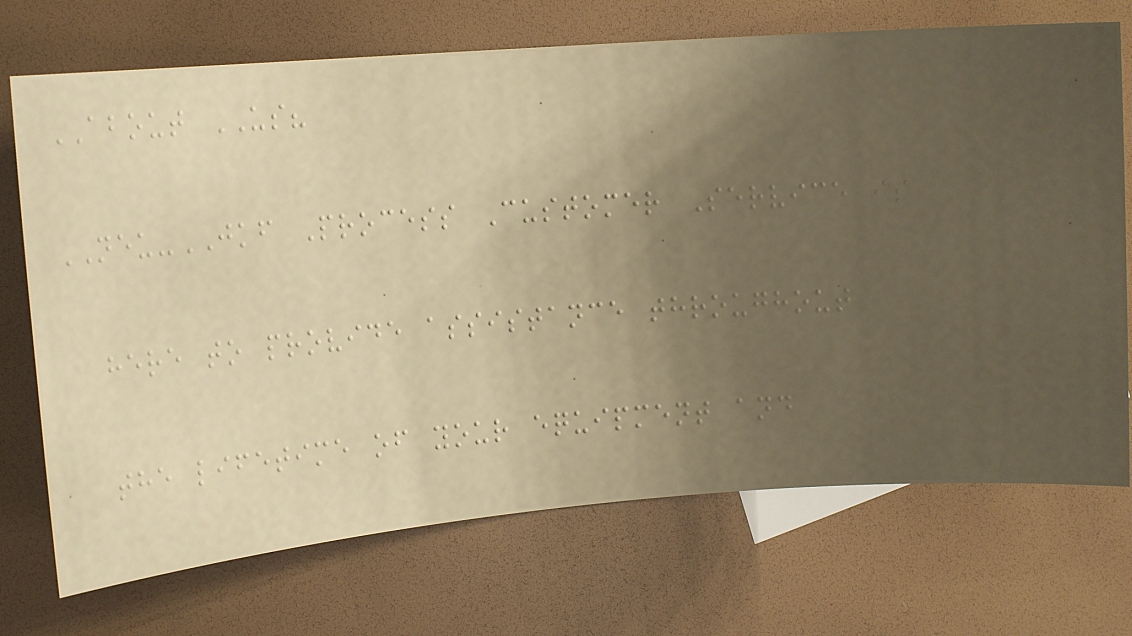ABOUT US?
NEU-JKF Process Customer Service is
here to provide assistance throughout
the lifetime of your equipment and
